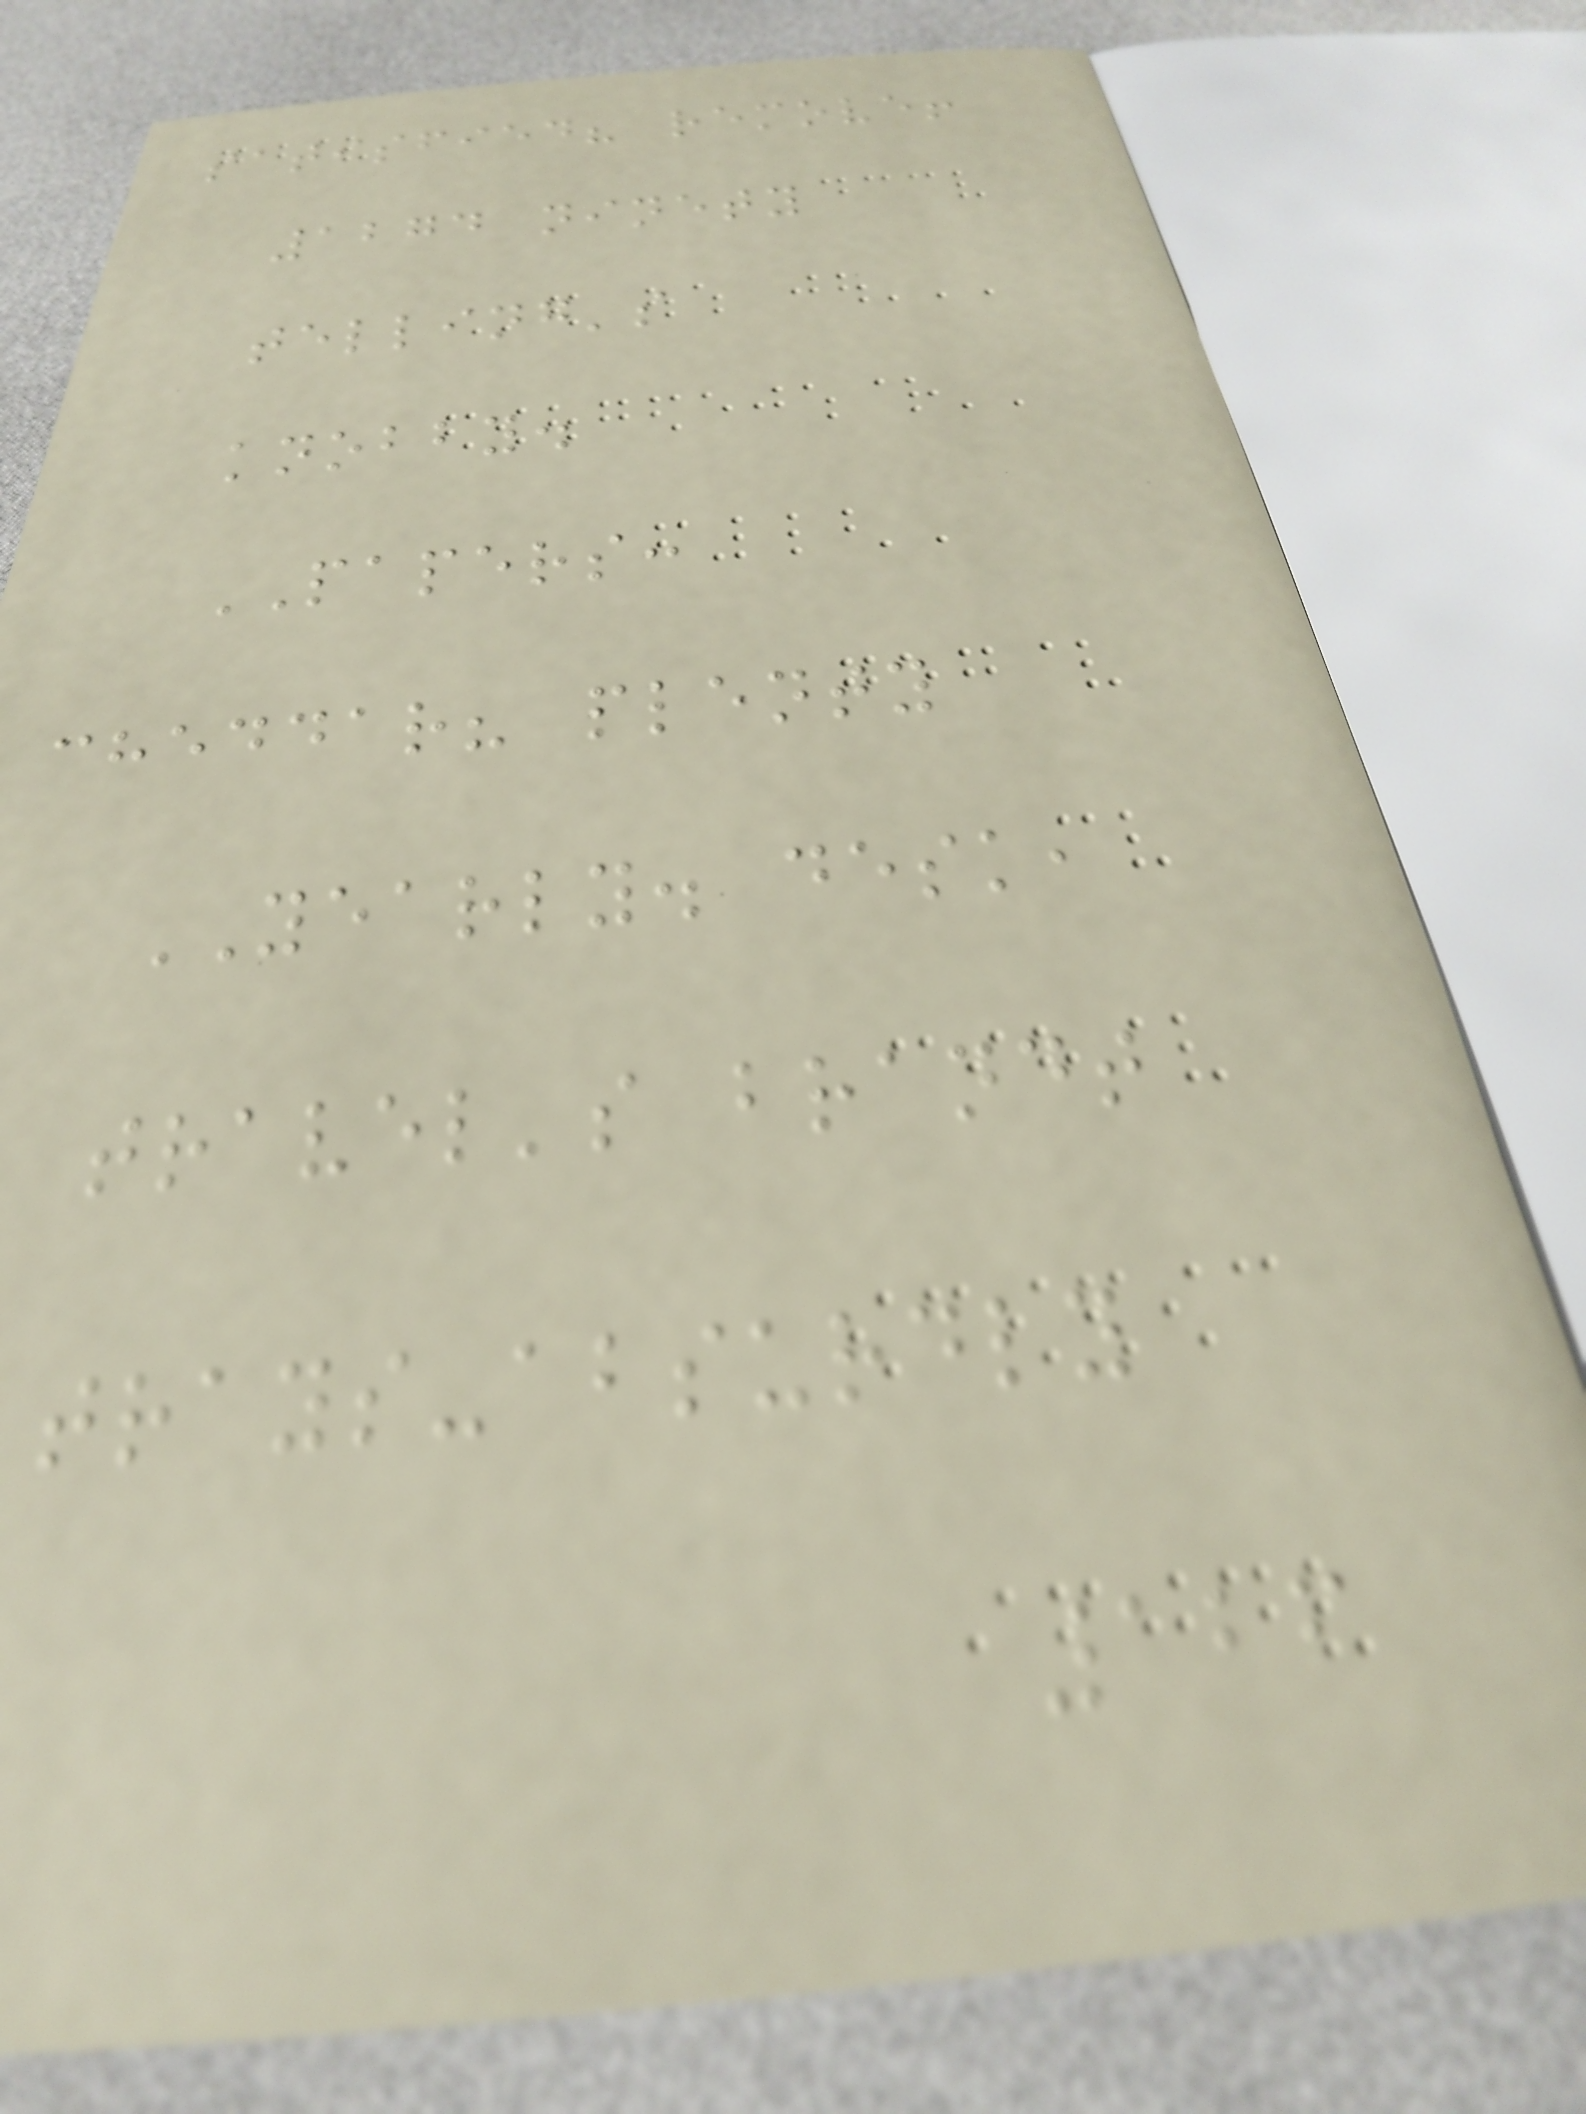satisfied? remove!
1274 ninety
telling's
knobby.
PAPERS:
cheddar? plenty
YEARLY. desk,
travel's brandt
trays-absurdly
126
